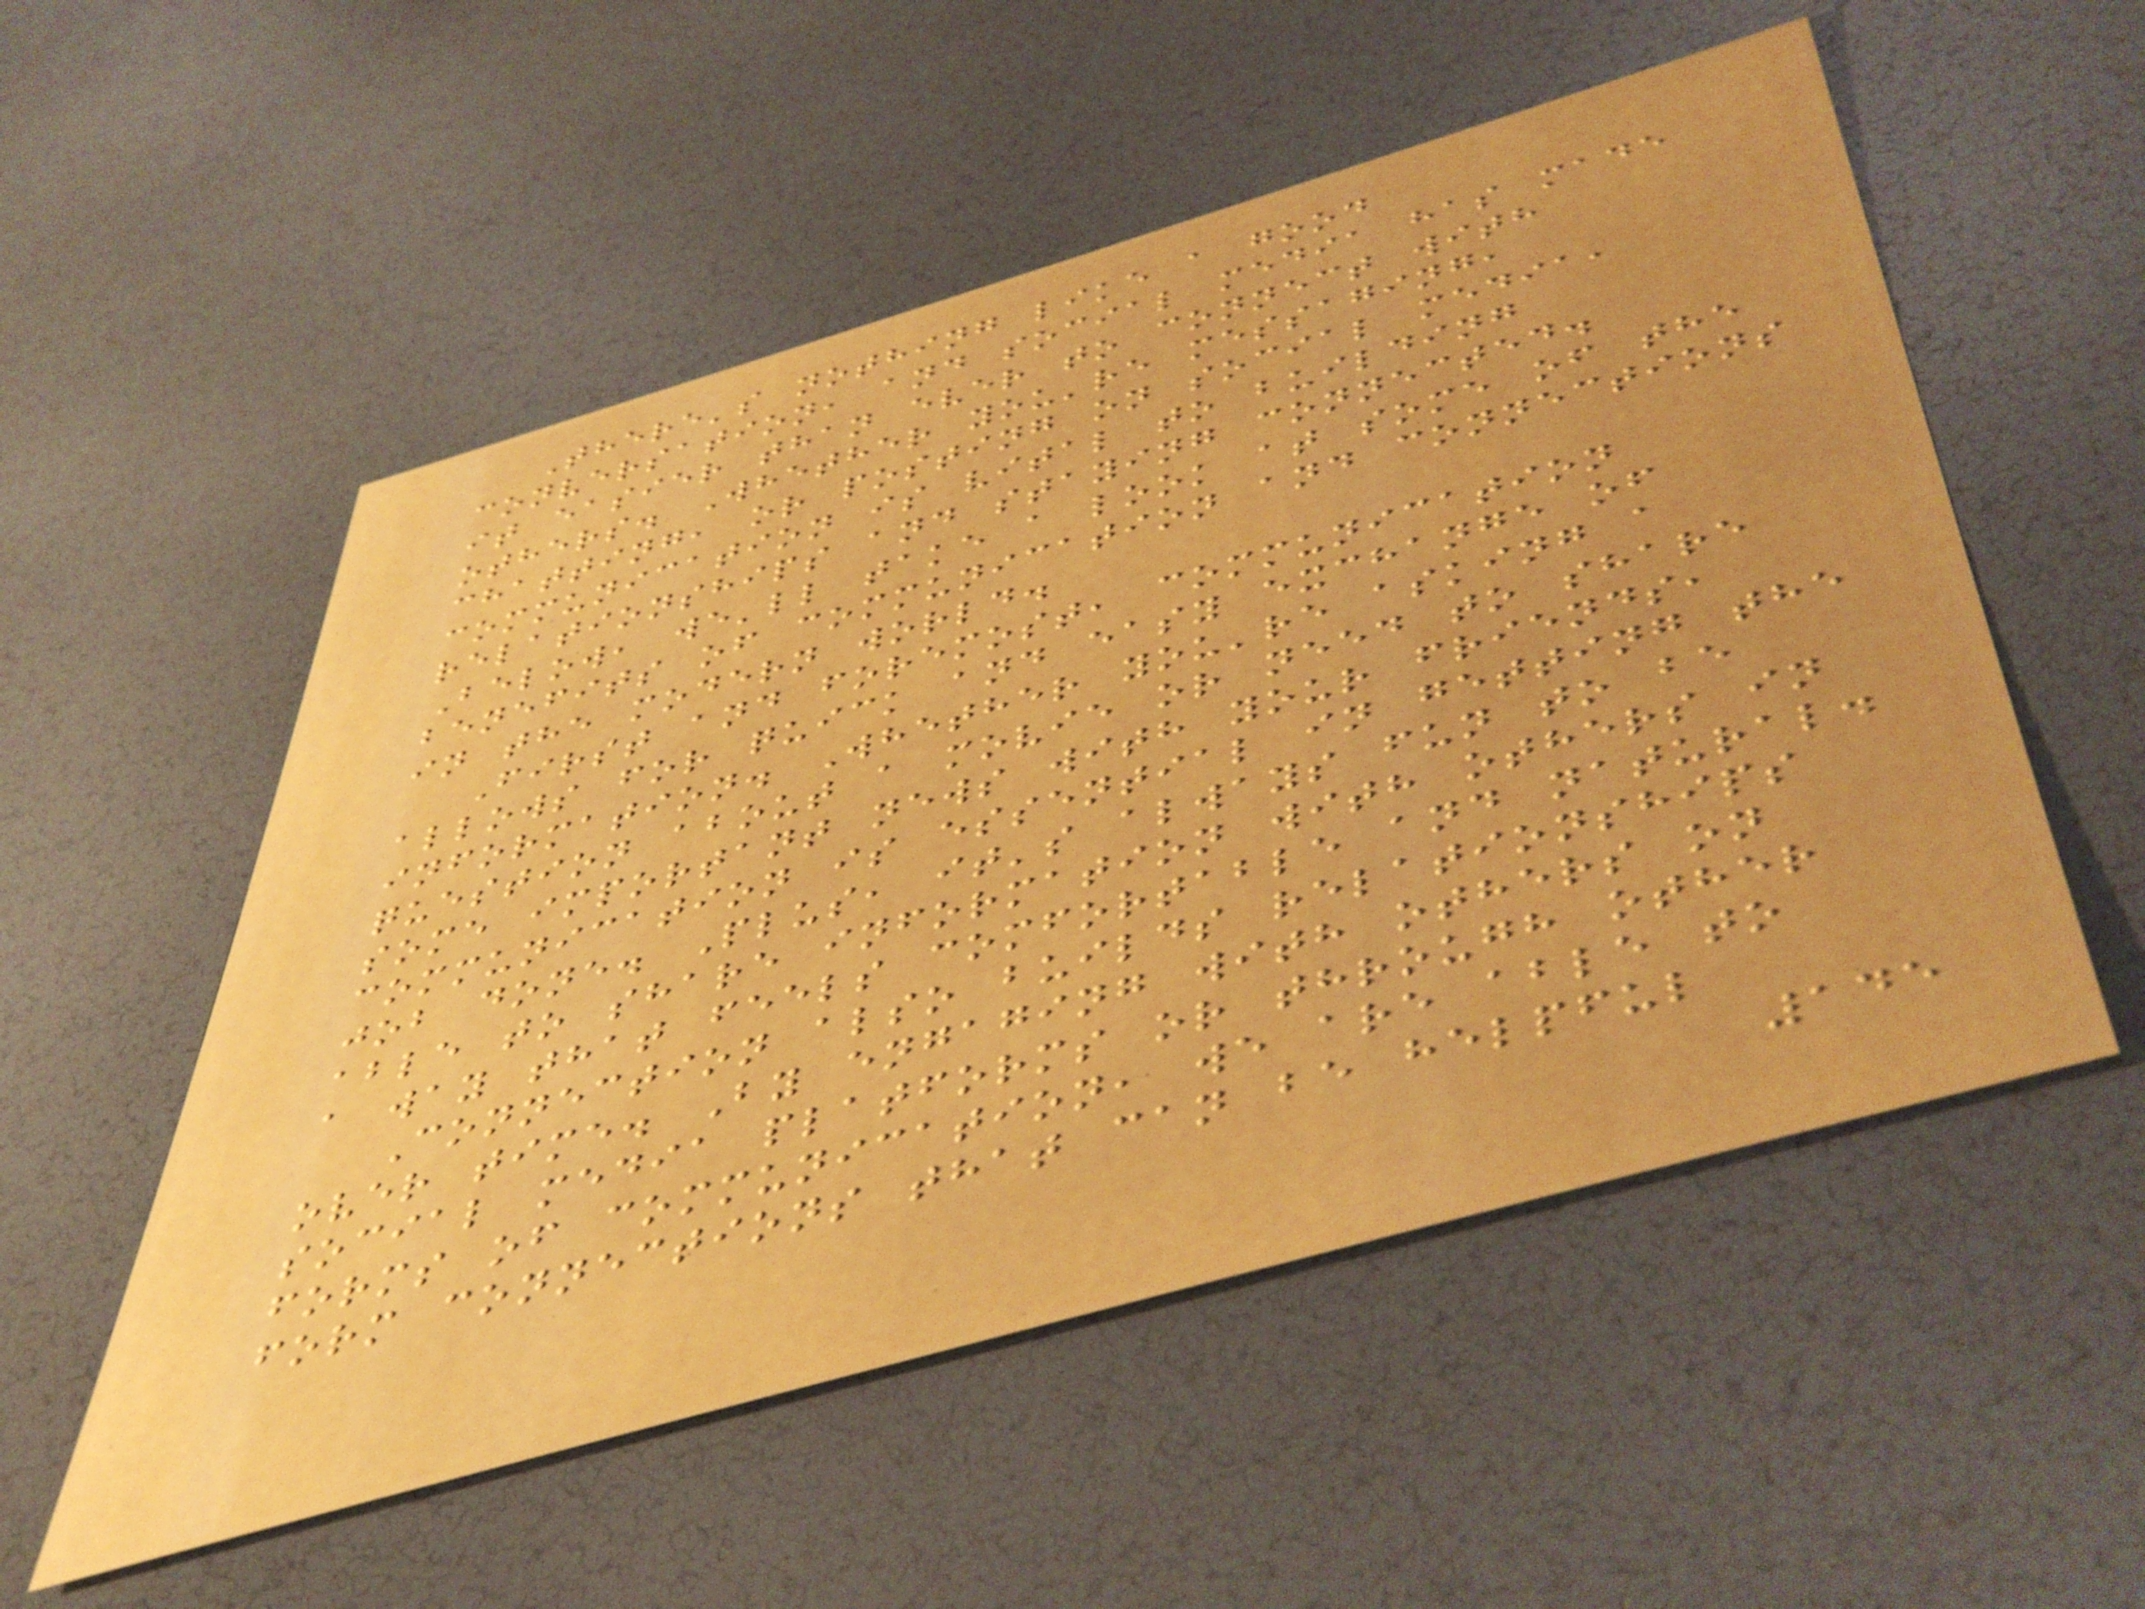There's nothing like a good
conversation, and social media has made
it easier than ever to connect with
others. Whether you're messaging,
chatting, or posting on social media,
communication is vital to building
relationships and staying connected.
Below, we'll take a look at some of the
benefits of communication and connections
in the modern world.
First and foremost, communication
allows for quick and easy exchange of
information. Whether you're asking a
question about a movie or need to share
some important news with your friends,
communication is essential in getting the
job done. Plus, it's always fun to be
able to share information with others in
a way that feels comfortable and natural.
Connection also builds relationships
over time. By engaging with others on
social media platforms or through other
forms of communication, we are able to
form connections that can be helpful
145
